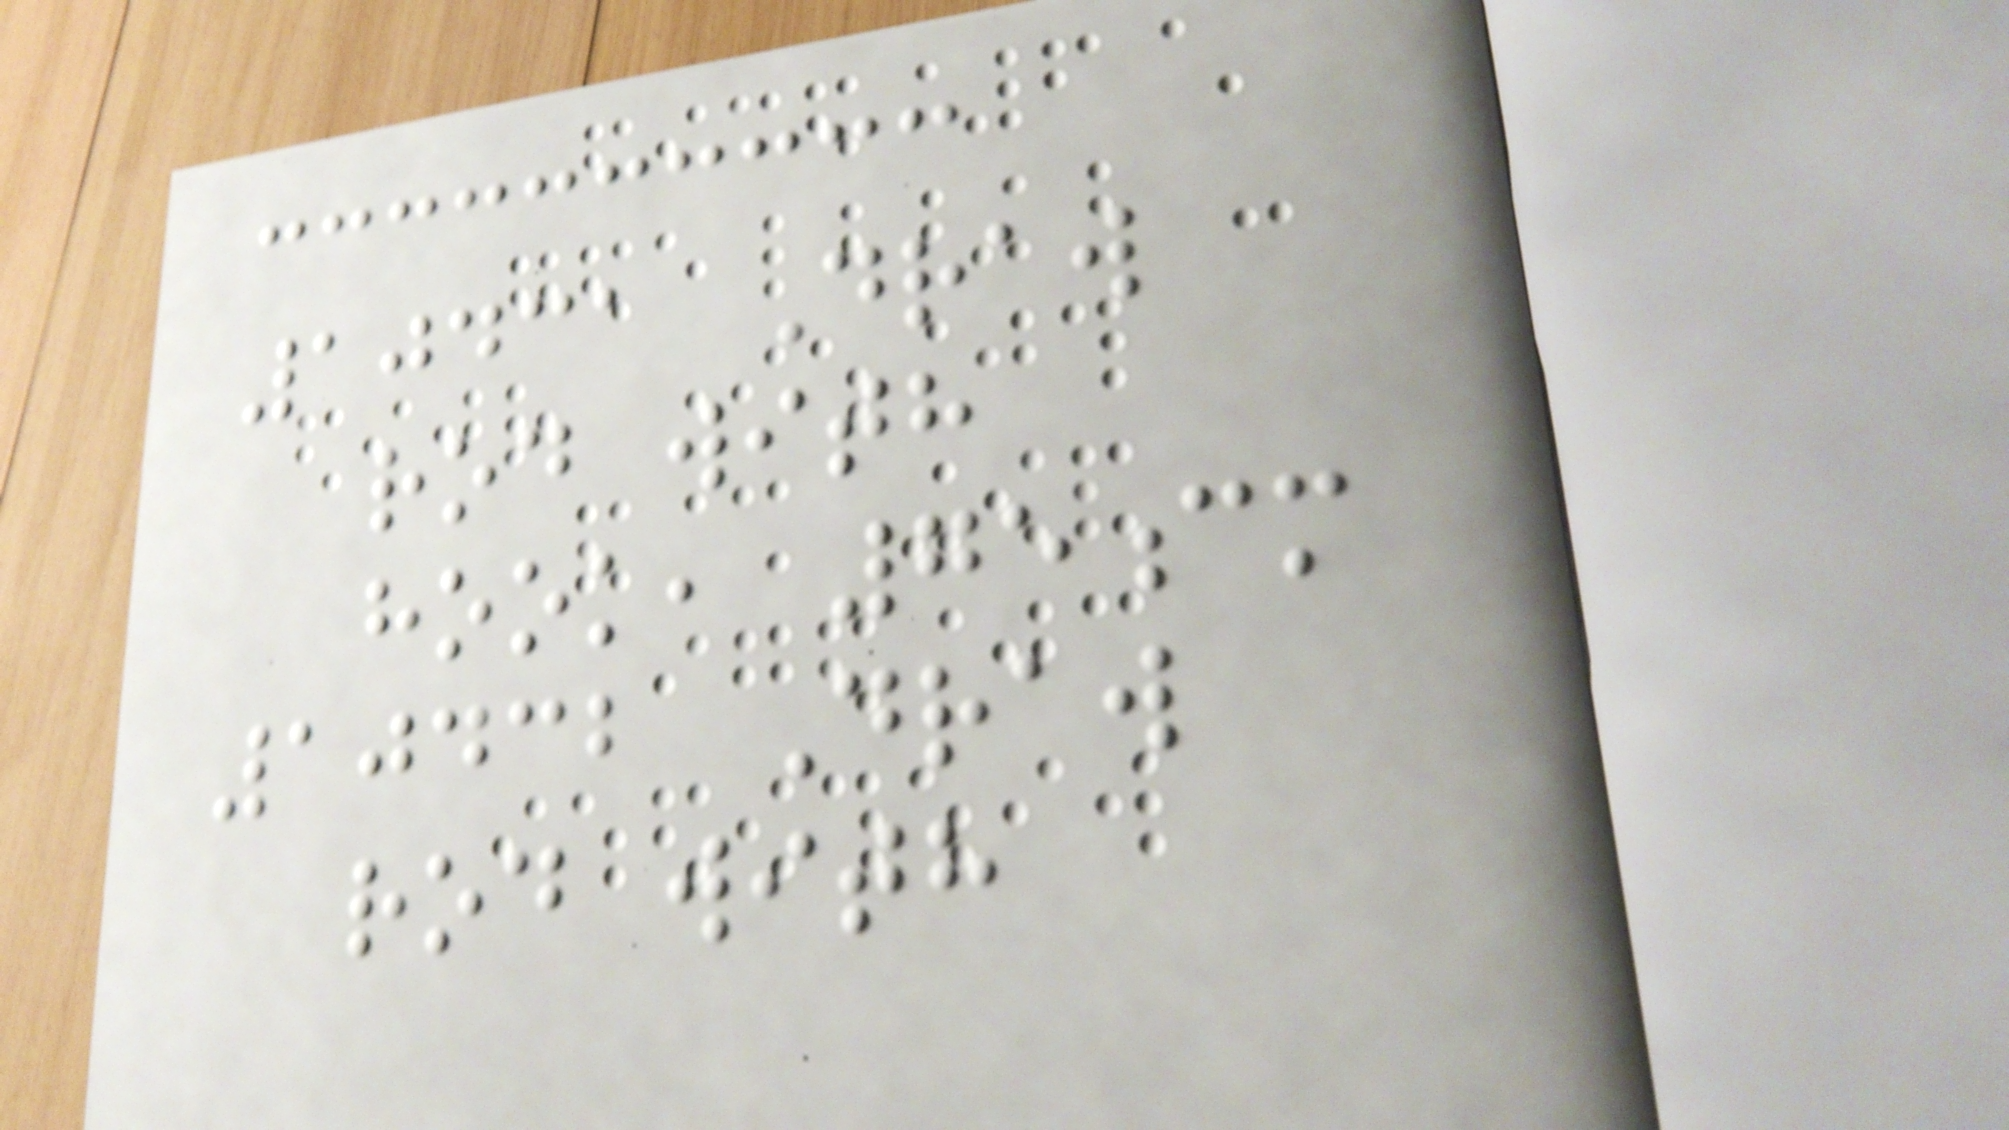10431 Draw
rod with
hook, 75cm
10432 Draw
rod with
